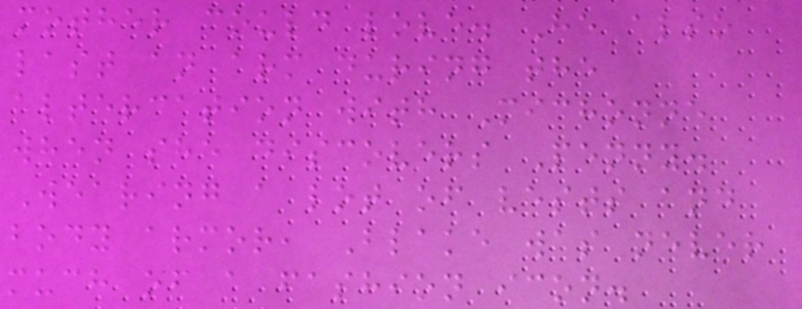mother could love. He also
last an arm during the
altercation with Michonne
when she discovers Penny.
Wearing a lot of vests and
body armor, Blake was never
much of a fashion icon.
